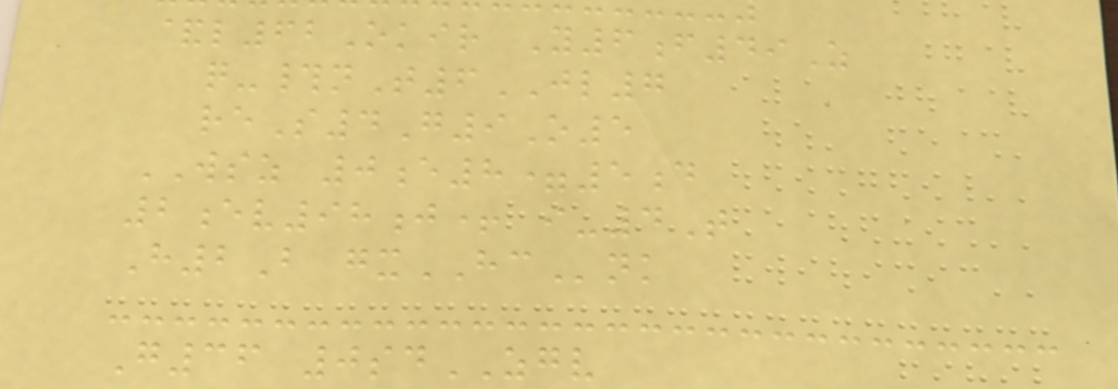&l62Okir Y6f49Z
q-#nT6JL7
reS4G9O5
WSZ 0e8=5d
2ev98j+ i-4T
H2B gxHCnk
G36 0sdZGV
